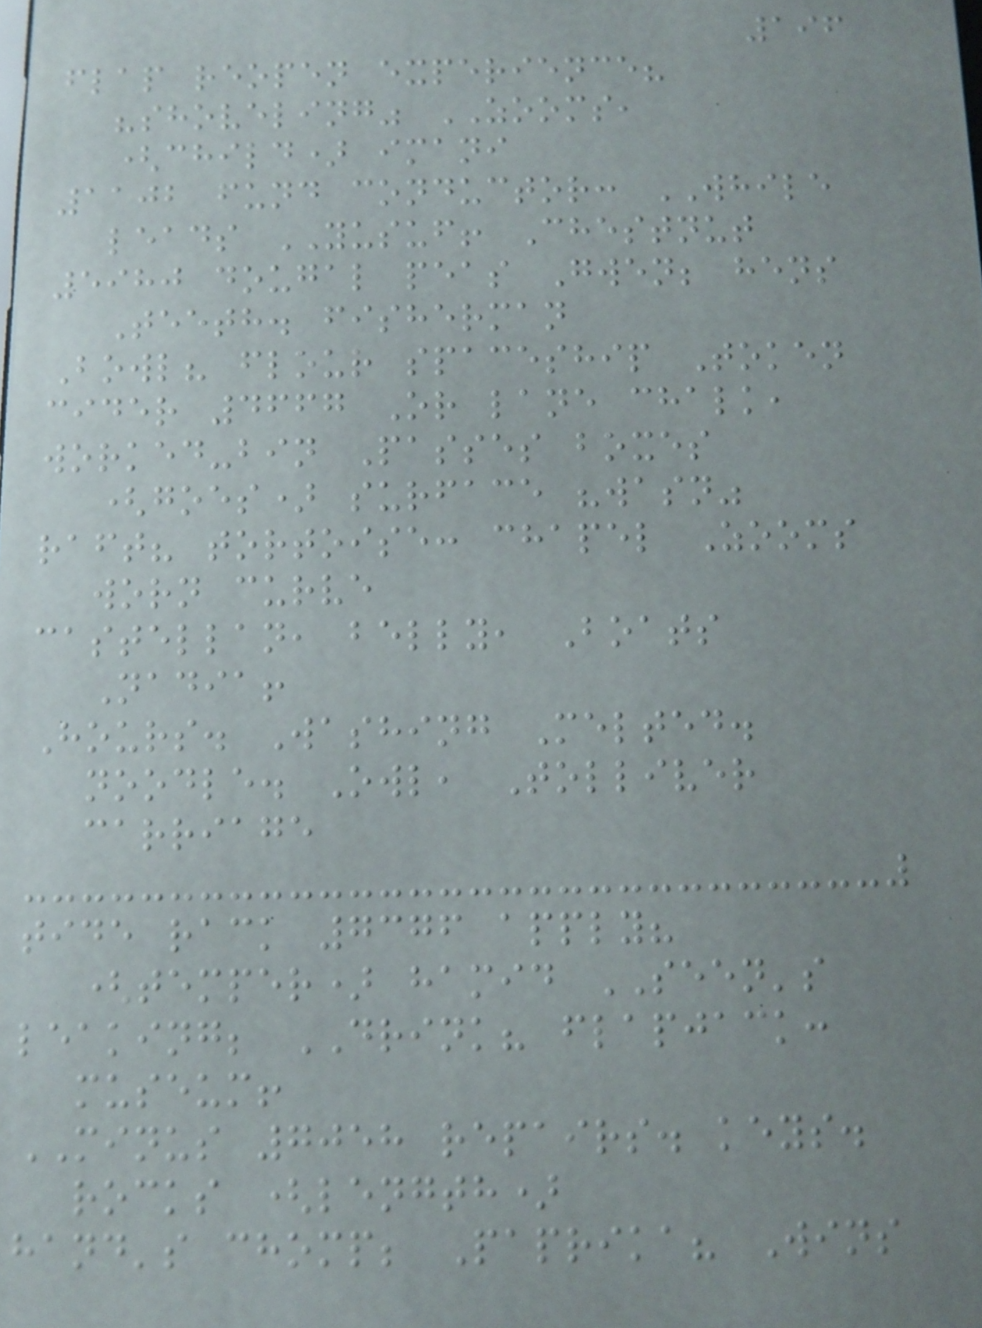196
flap reopen experience?
"shoveling" ZOOMS,
(child) imani
1102 fund conductor: WHILE
leads YUSUF! Chestnut
5980 dougal peas Gwen; hens
Teeth. fisherman
Bowl? flour spaceship Token
cider 4667 Or lane chalk,
worked-bin Passes boxes
(goes) surface "wasn"
raft? tortoise: chapel Zooms
worn curve
castellan, belly, Boats
Nadia!
Hours. Washing Melted.
noodle. Owl, Tolliver
carriage
tide rack 7376 apply?
(temper) hamid SEEN's
leaking; DRINK? flapjack:
museum!
MINUS 7058 repairs. keys.
rocks (length)
hand's chomp; Paprika? Wins
